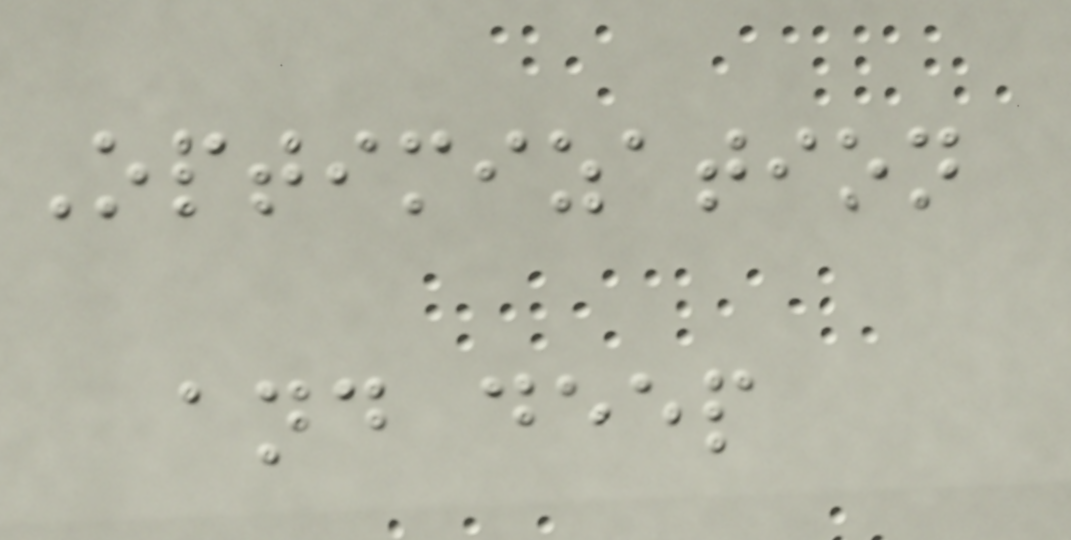Optimization
and deep
